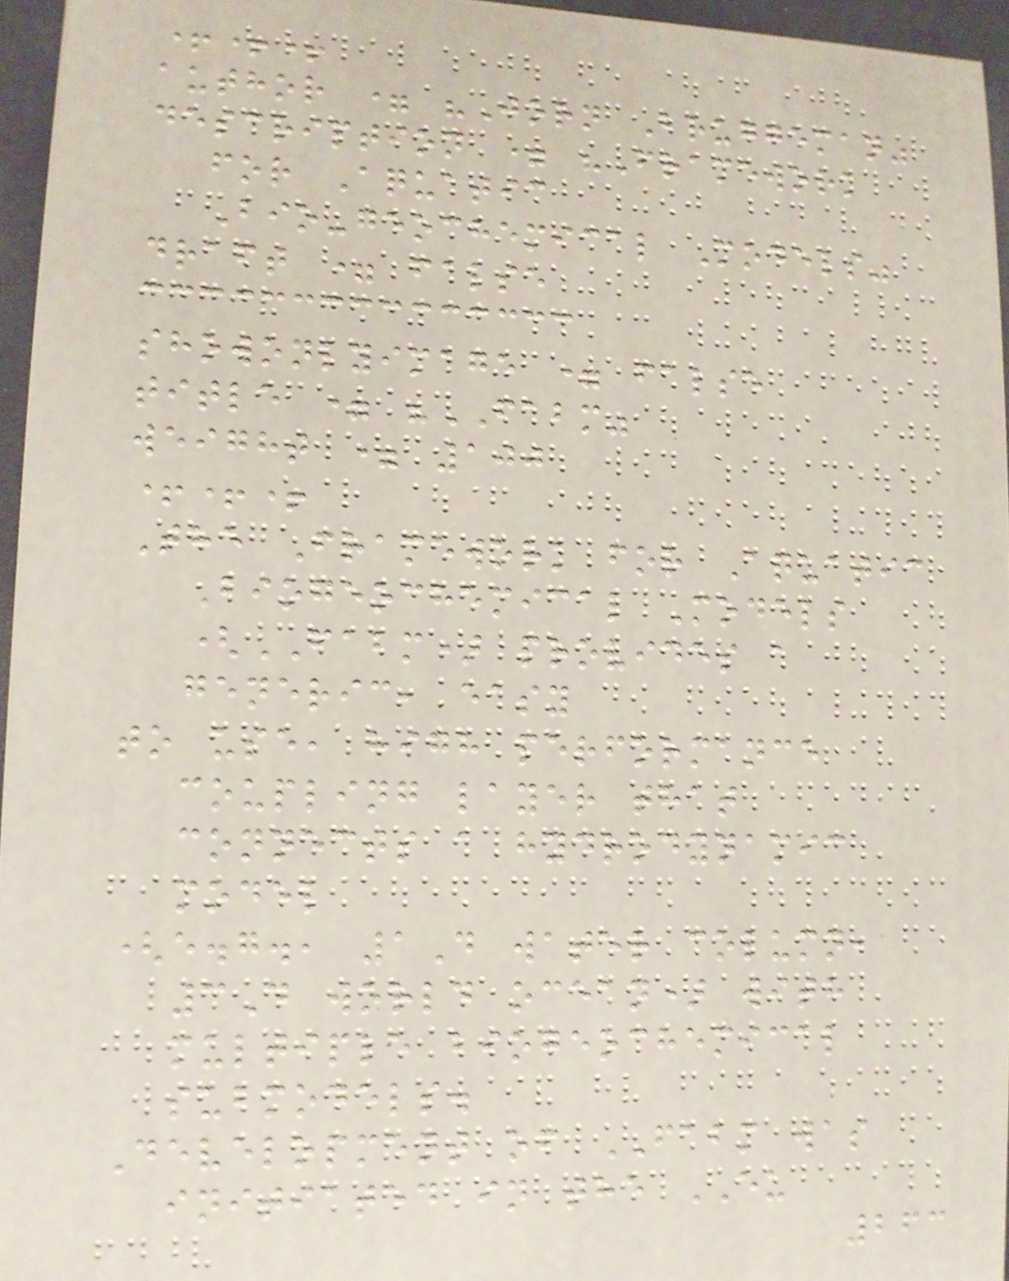+++
author = "Jorn Bruggeman"
description = "Framework
for Aquatic
Bio-geochemical Models"
draft = false
showonlyimage = false
title = "FABM"
weight = 100
+++
The Framework for Aquatic
Biogeochemical Models
(FABM) provides a
generic, easy
to use, high performance
coupling layer that
connects a hydrodynamic
model
(e.g., 1D water column,
3D world ocean) with
multiple biogeochemical
submodels.
Development of FABM was
initiated in the EU
263
